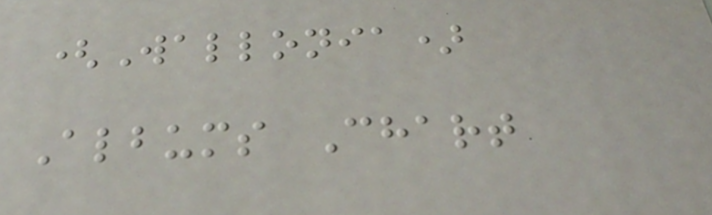(Wallonia)
Albums Chart
